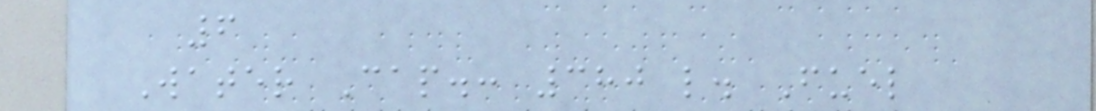6
Water Cap.: 380 l. Fuel
